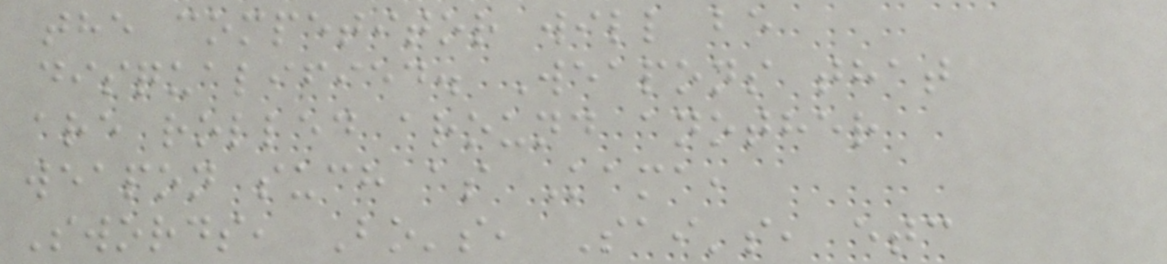the competitor will be
disqualified. Weapons that
are rolled around another
weapon such as Kama,
Swords, Bo's, Sai's, etc
